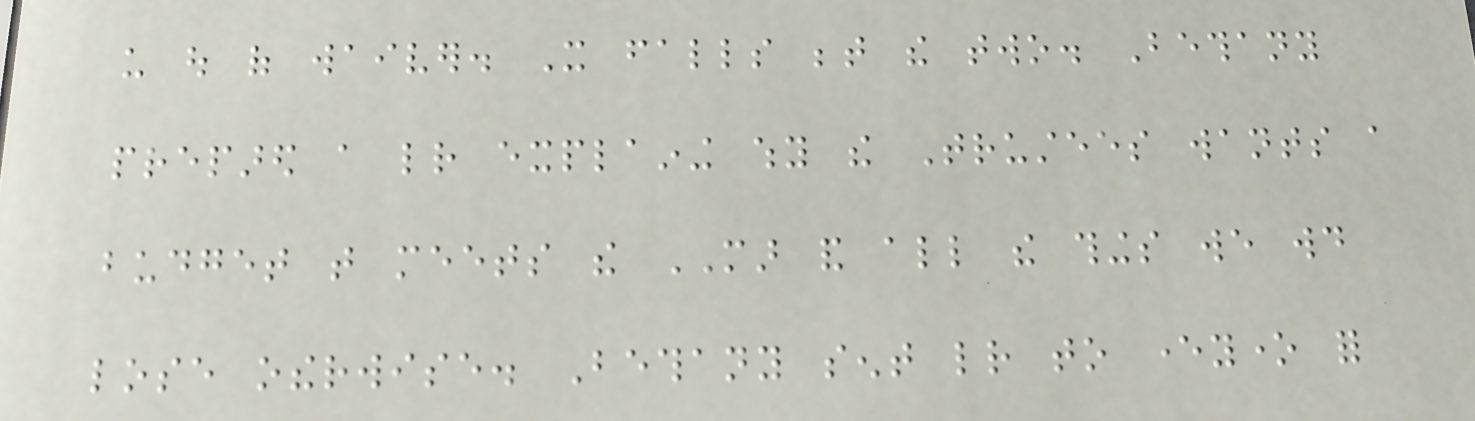us out of waiver. It falls between the two. Bethany
prepared a letter explaining why the Trustees wants a
budget that meets the MAR and all the things we would
lose otherwise. Bethany sent letter to everyone for
